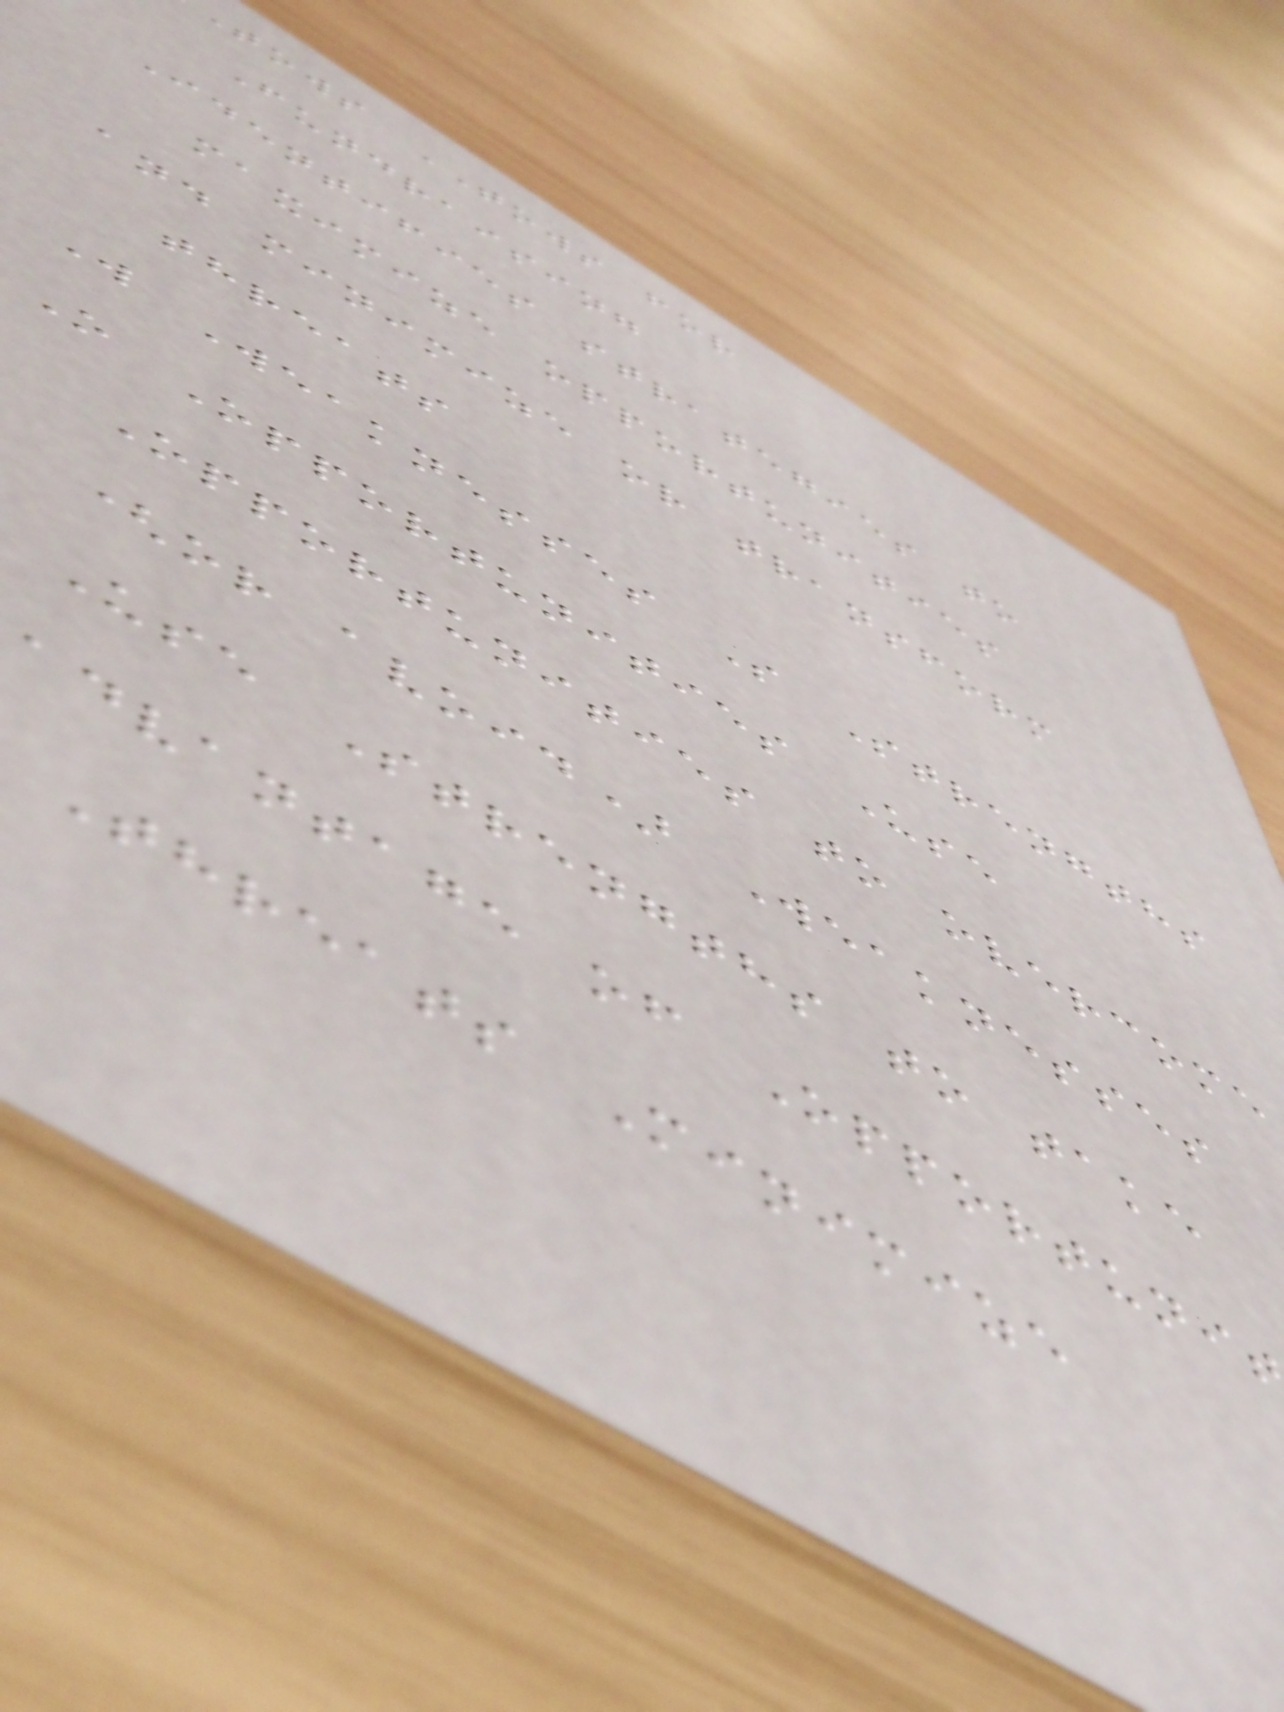tows TOWS for
Fundraising
Identifies strategies to
maximize opportunities
and minimize or transform
threats
W Weaknesses S Strengths
O Opportunities Use
Opportunities to overcome
(or avoid) Weaknesses
Use Strengths to take
advantage of Opportuni
Threats Minimize
